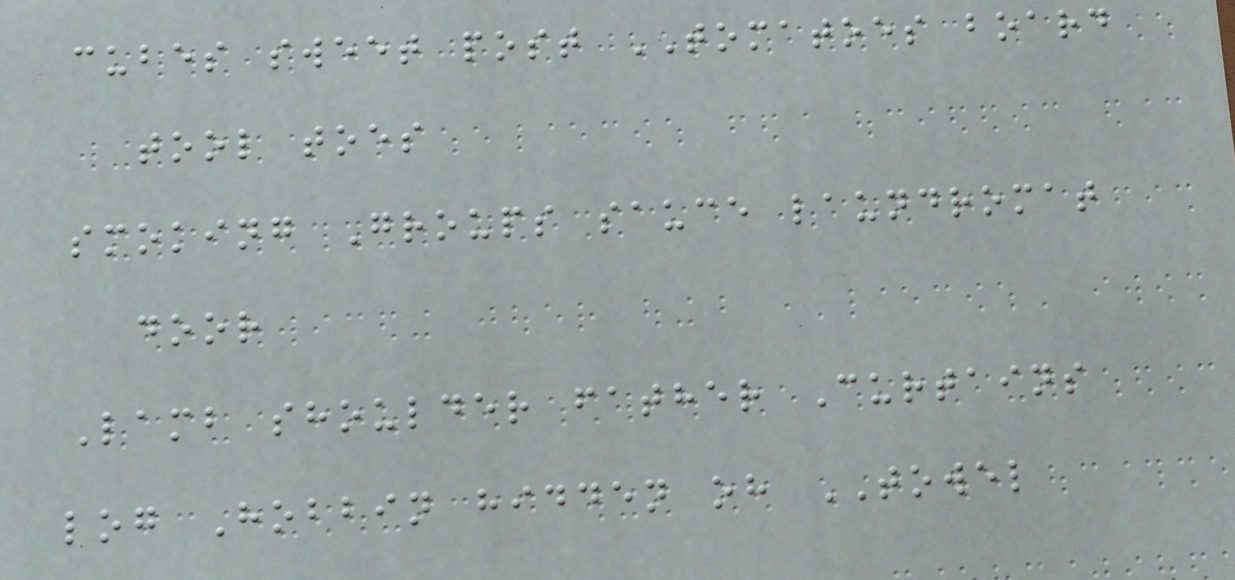cubes sweet post TOMATOES board
tool toes
smoking Groups sauce laundromat
door
Lamb shoulder father Curtains
log Hobbin hidden oh TOWEL
